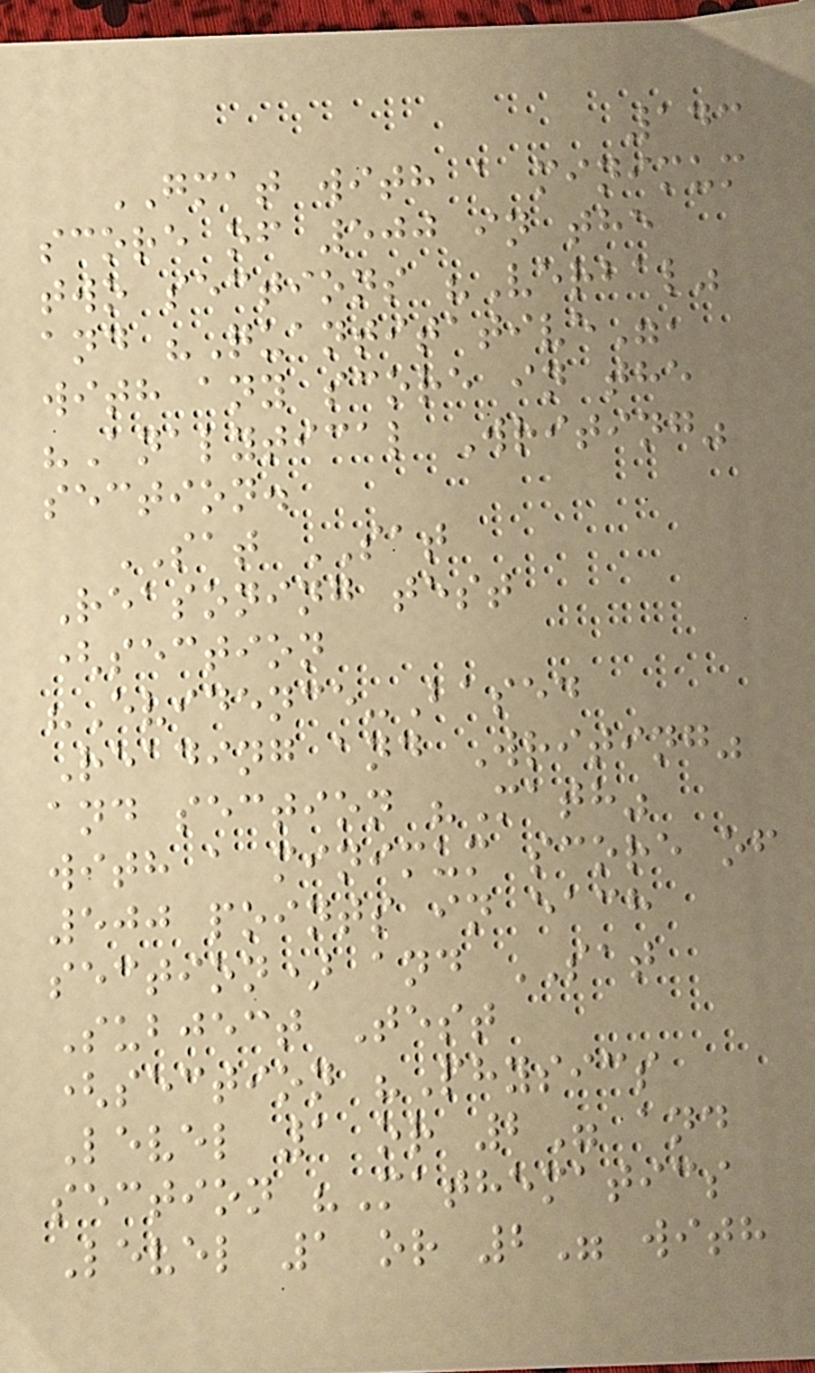143
GMAT with a minimum
score of 500 in the
two sections "Verbal"
and "Quantitative",
with any score in the
"Analytical Writing"
section.
SAT SAT
Reasoning test
(section
"Evidence-Based
Reading and Writing"
and section "Math"
with a minimum score of
500 points in each
section) and SAT
Subject Test
(section "Physics
Level 1 or 2" and
section "Mathematics
Level 1 or 2" with
